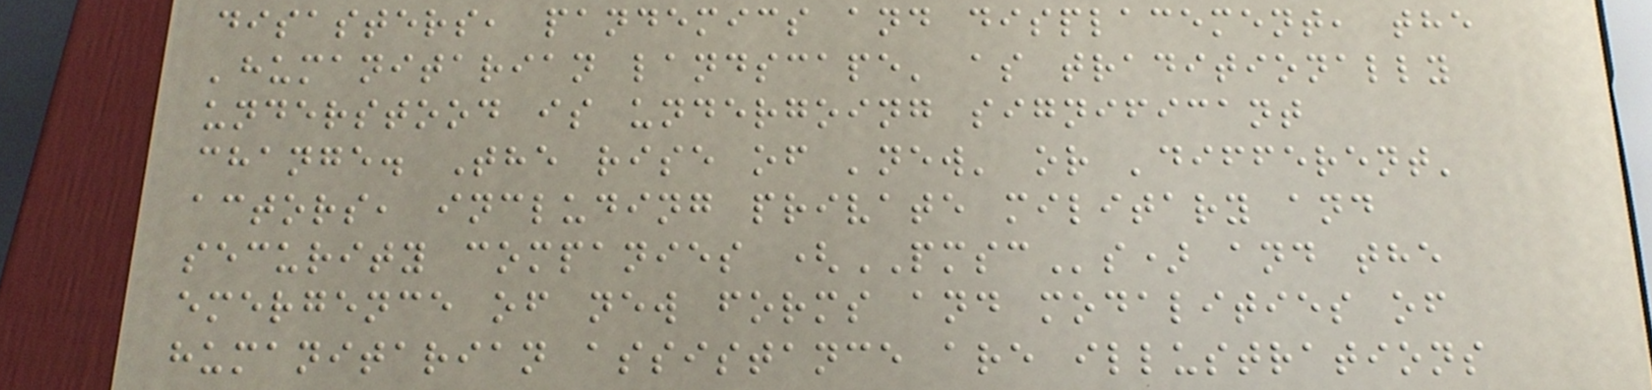disasters, pandemics and displacement, the
'humanitarian landscape' as traditionally
understood is undergoing significant
change. The rise of 'new' or 'different'
actors, including private military and
security companies (PMSCs) and the
emergence of new forms and modalities of
humanitarian assistance are illustrations
